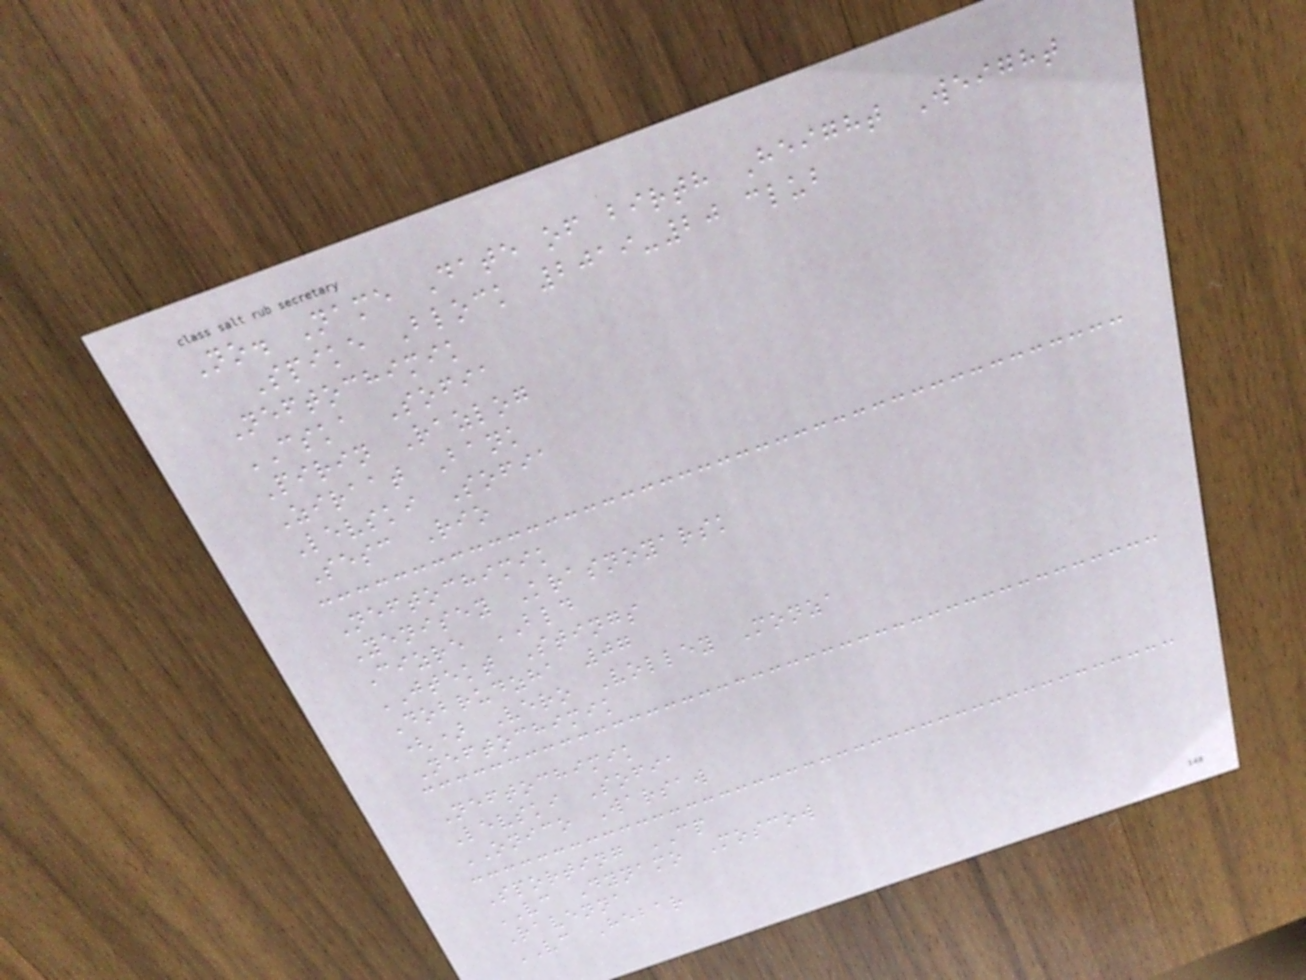No. Name Date of birth Height Weight
Spike Block 2019-20 club
Neftochimik
CSKA Sofia
Pirin Razlog
Ziraat Bank
Levski Sofia
Sesc Rio
Neftochimik
Yenisey Krasnoyarsk
Cizre BLD
JTEKT Stings
Dobrudzha 07
() Vero Volley Monza
Neftochimik
Neftochimik
Levski Sofia
ONICO Warsaw
Sporting CP
VC Dynamo Moscow
Ravenna
VC Hebar
